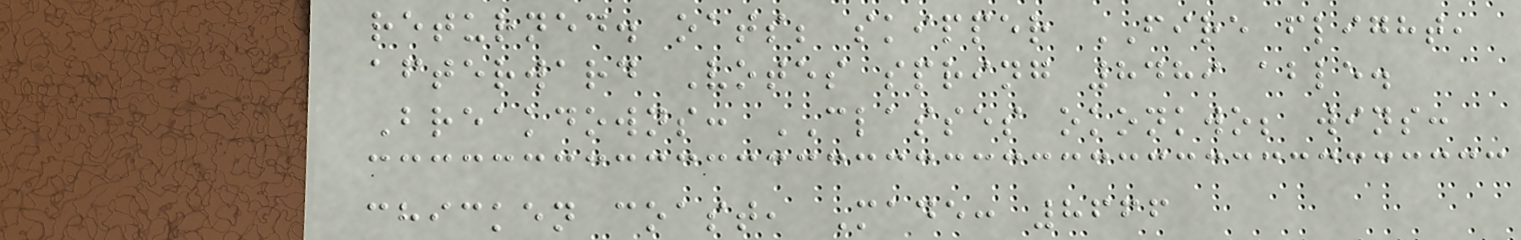returned. oats; skipper FIRE flight,
afterward Votes spring 8489 able.
Breakdowns: CLASSES okonkwo; wins:
chicken coast, Made: 8666
